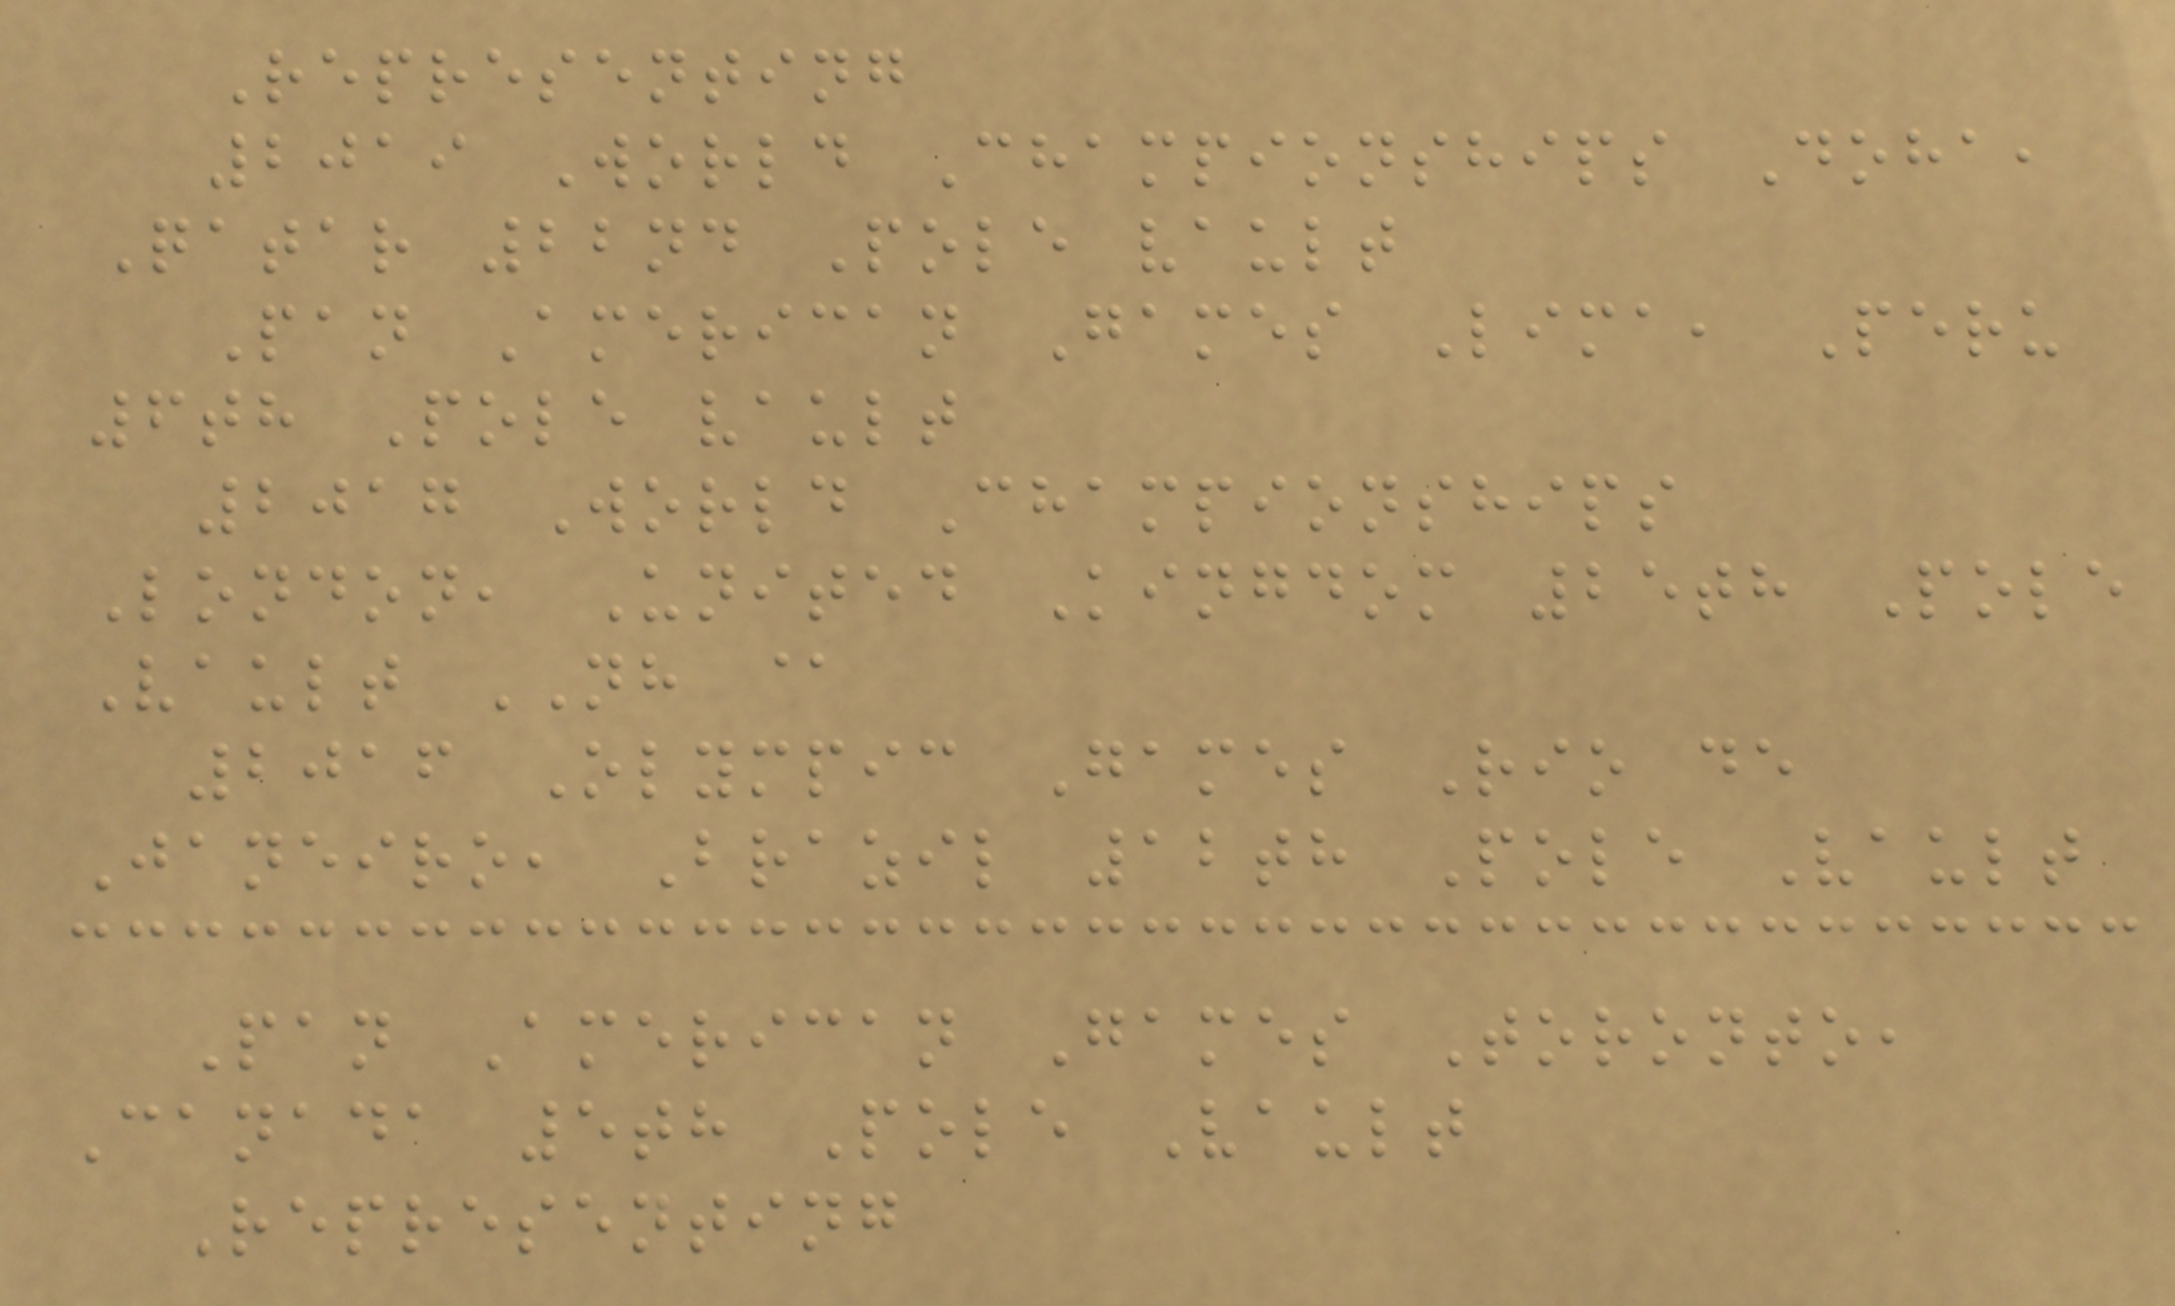Representing
2019 World Championships Doha,
Qatar 22nd Pole vault
Pan American Games Lima, Peru
6th Pole vault
2017 World Championships
London, United Kingdom 25th Pole
Vault NH @
2016 Olympic Games Rio de
Janeiro, Brazil 12th Pole Vault
Pan American Games Toronto,
Canada 5th Pole Vault
Representing
